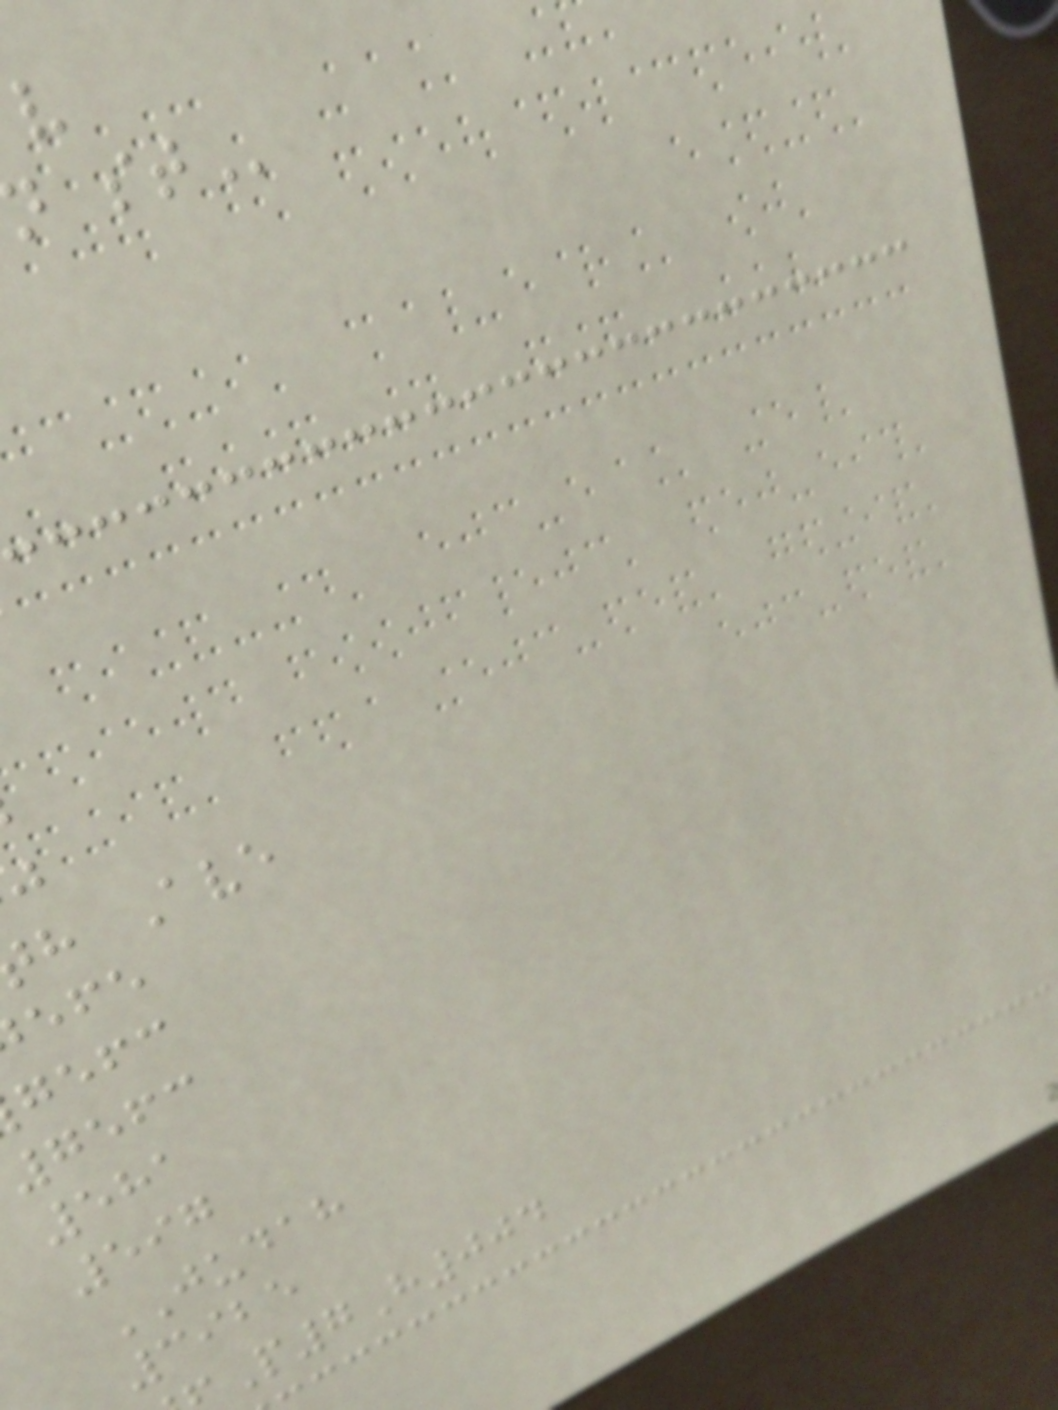h Ave
gefc
7563
581
597
JUDAH
3925
P7H004
